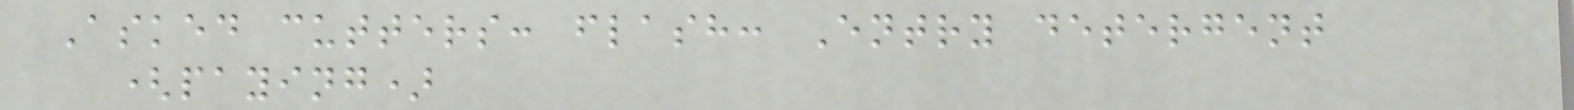Asked cutters: flash: Entry detergent
(paying)
